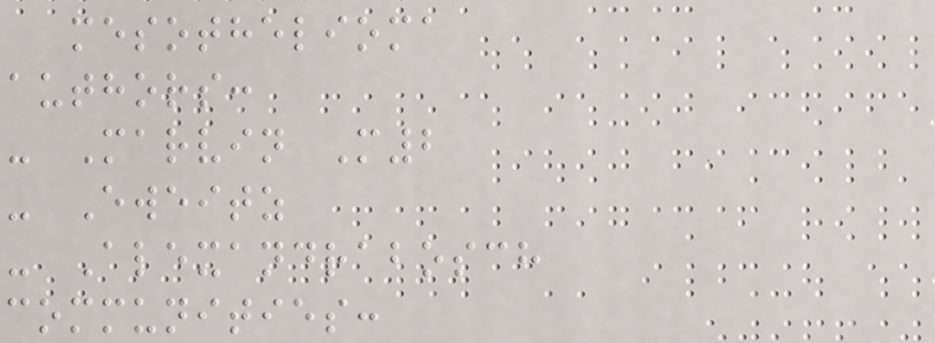mesothelioma
authors:
- Marvin M2
- Eweitz
- Alexandrabosch
communities:
